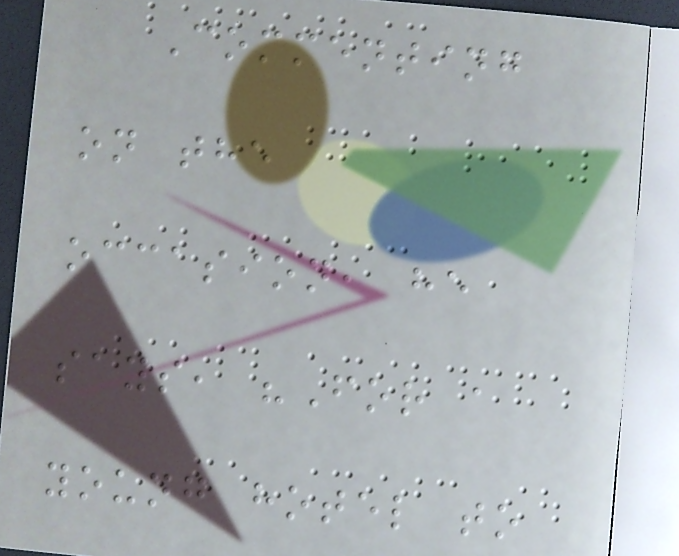Commenting
on the
occasion, he
says, "For a
young hotel to
